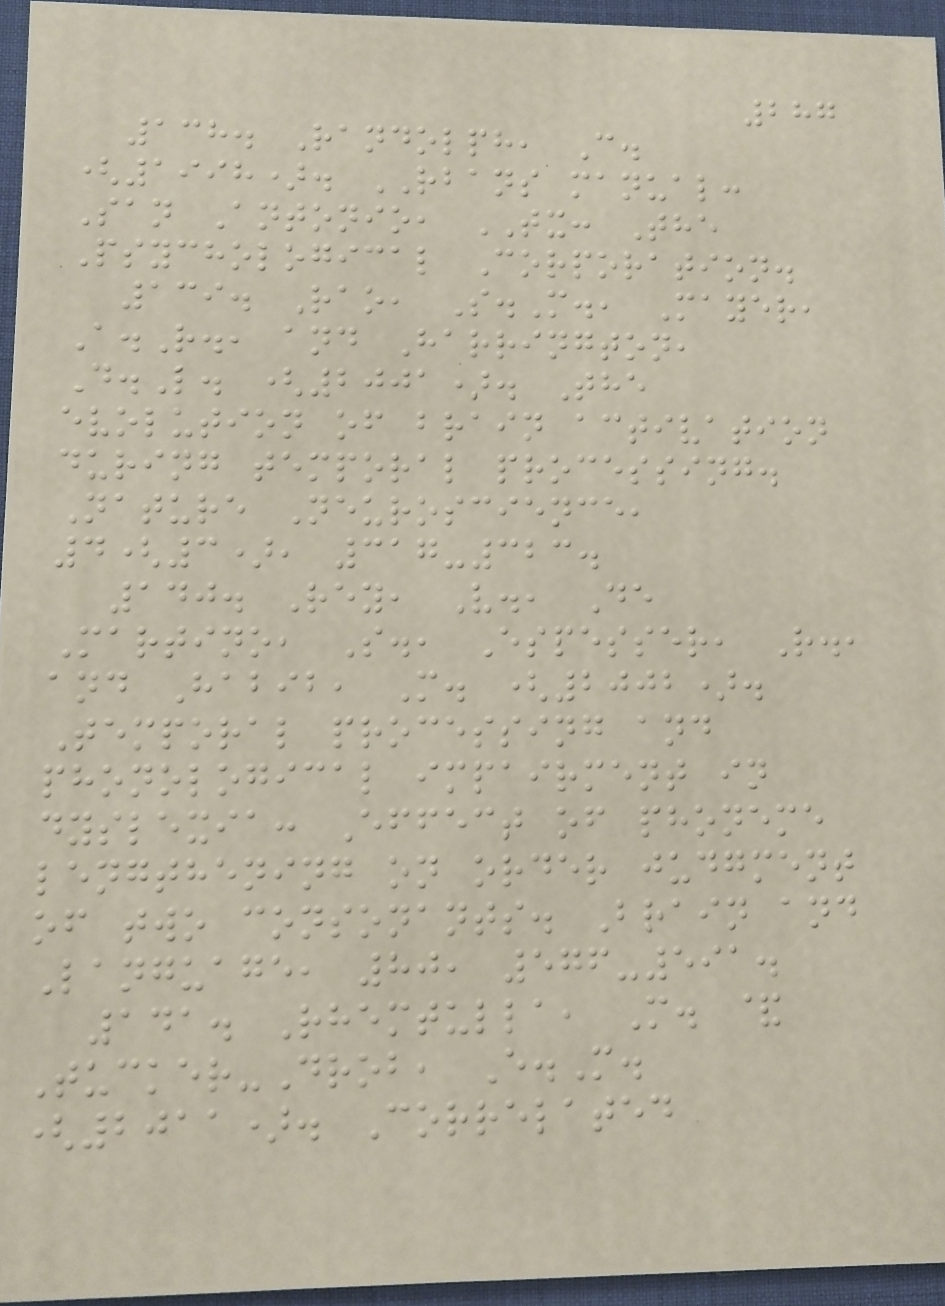287
138. Randolph, C.
(1998). RBANS manual:
San Antonio, TX: The
Psychological Corporation.
139. Rao, S.M., Mayer,
A.R., and Harrington,
D.L. (2001). The
evolution of brain activation
during temporal processing.
Nature Neuroscience,
4(3), 317-323.
140. Rey, V., De
Martino, S., Espesser, R.,
and Habib, M. (2002).
Temporal processing and
phonological impairment in
dyslexia: Effect of phoneme
lengthening on order judgment
of two consonants. Brain and
Language, 80, 576-591.
141. Rhemtulla, M. &
Tucker-Drob, E.M.
(2011). Correlated
